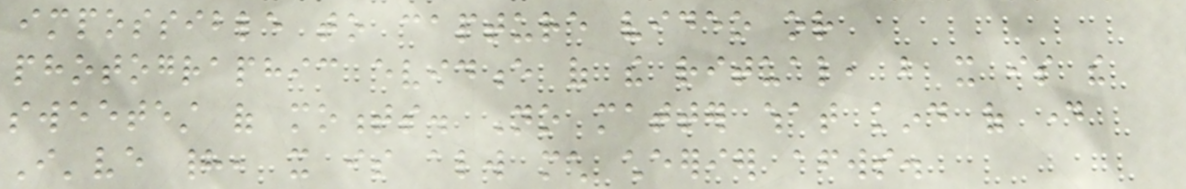impossible to capture video or
photographic evidence of the ritual, but it is the
sweetest of moments. No matter what kind of day
I've had, it is always much cheerier afterwards.
